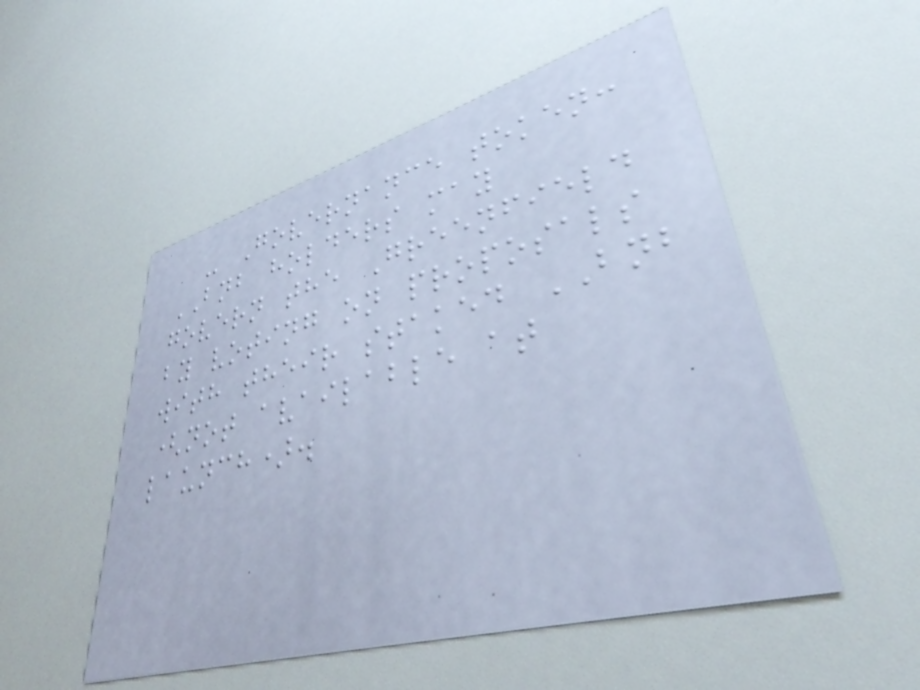- Governance token:
BNB holders may
govern the Greenfield
by voting on proposals
with their staked BNB
(not available at
launch).
